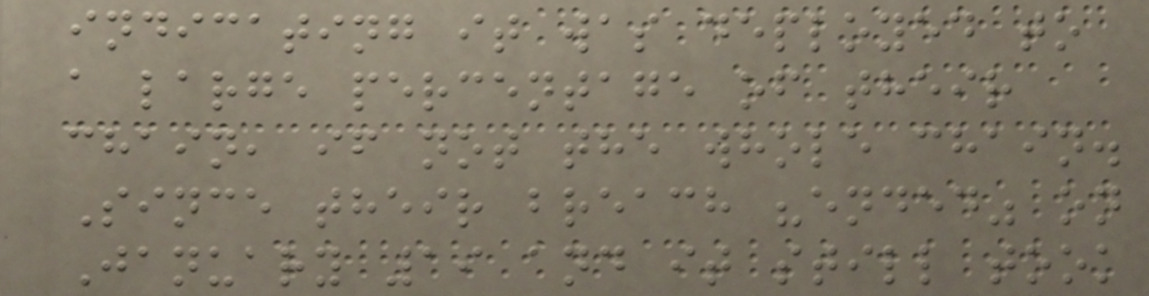indicating it was deployed to
a large percentage of their
chain, if not the whole chain.
Since their breach "ended" on
January 19 and it still took
